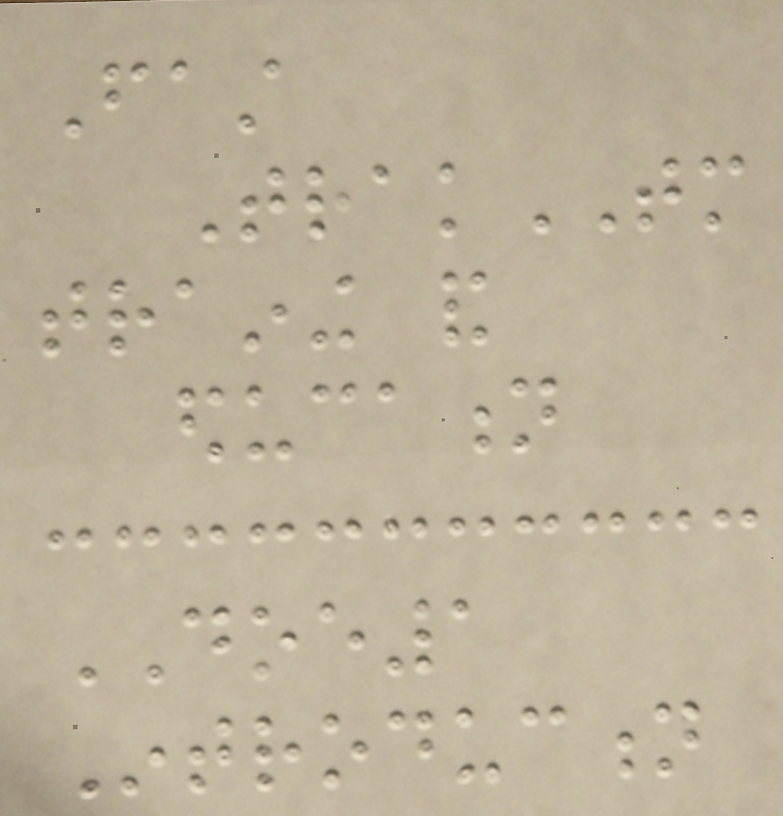Fast
TrakTM
training and
education
DOE1
Introduction
